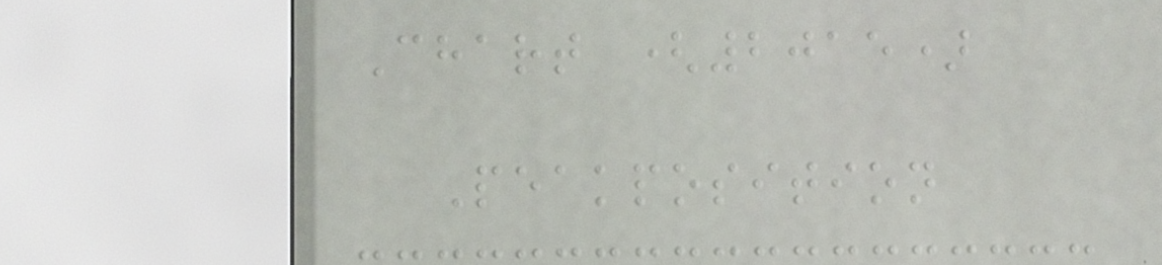Chart (2015)
Peakposition
